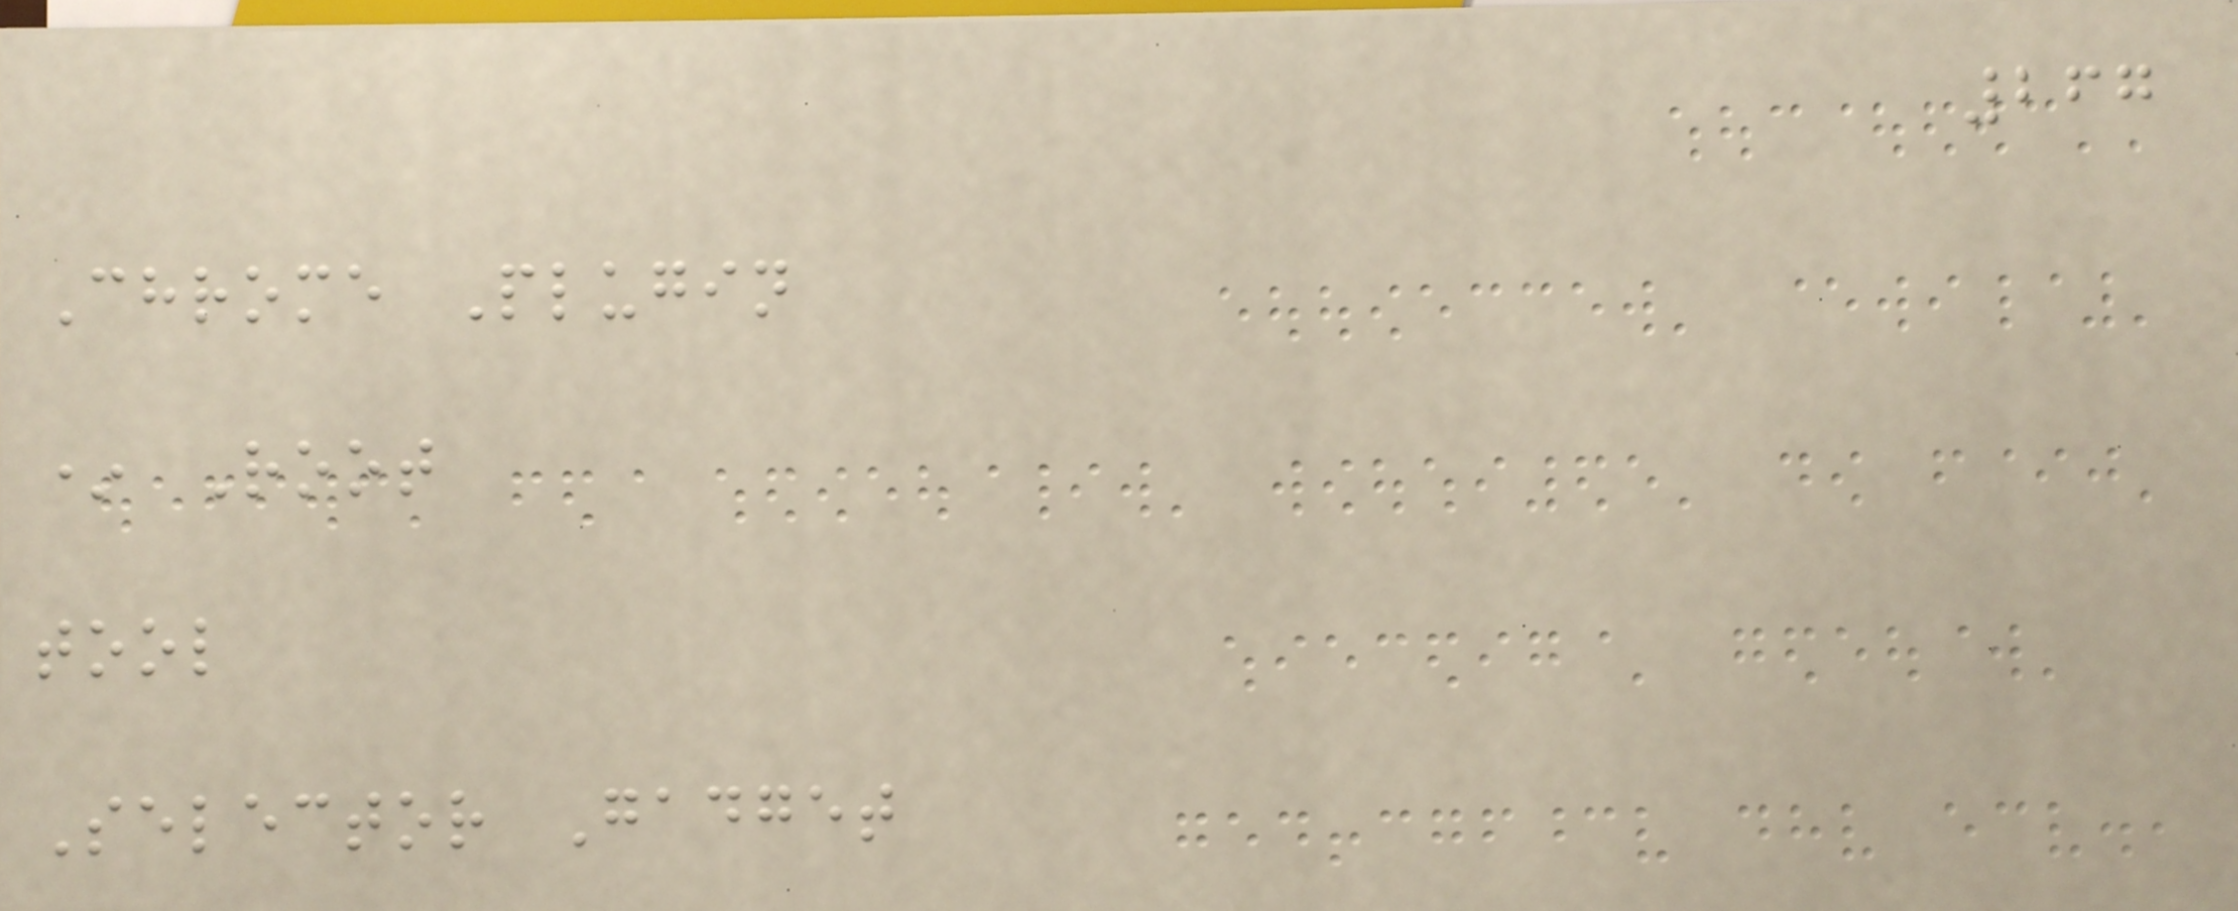267
Chrome Plugin
* Root
tool
Selector Gadget
